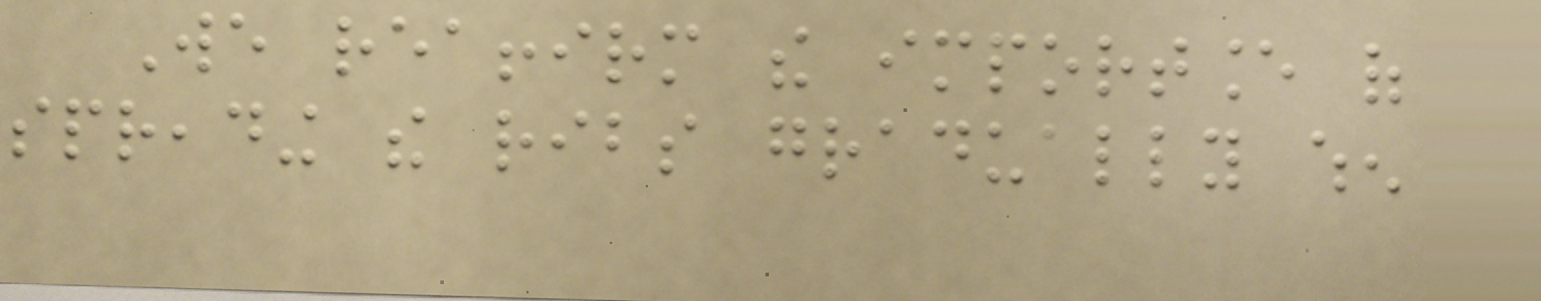We reaffirm the importance of
spreading the ribs gradually when
